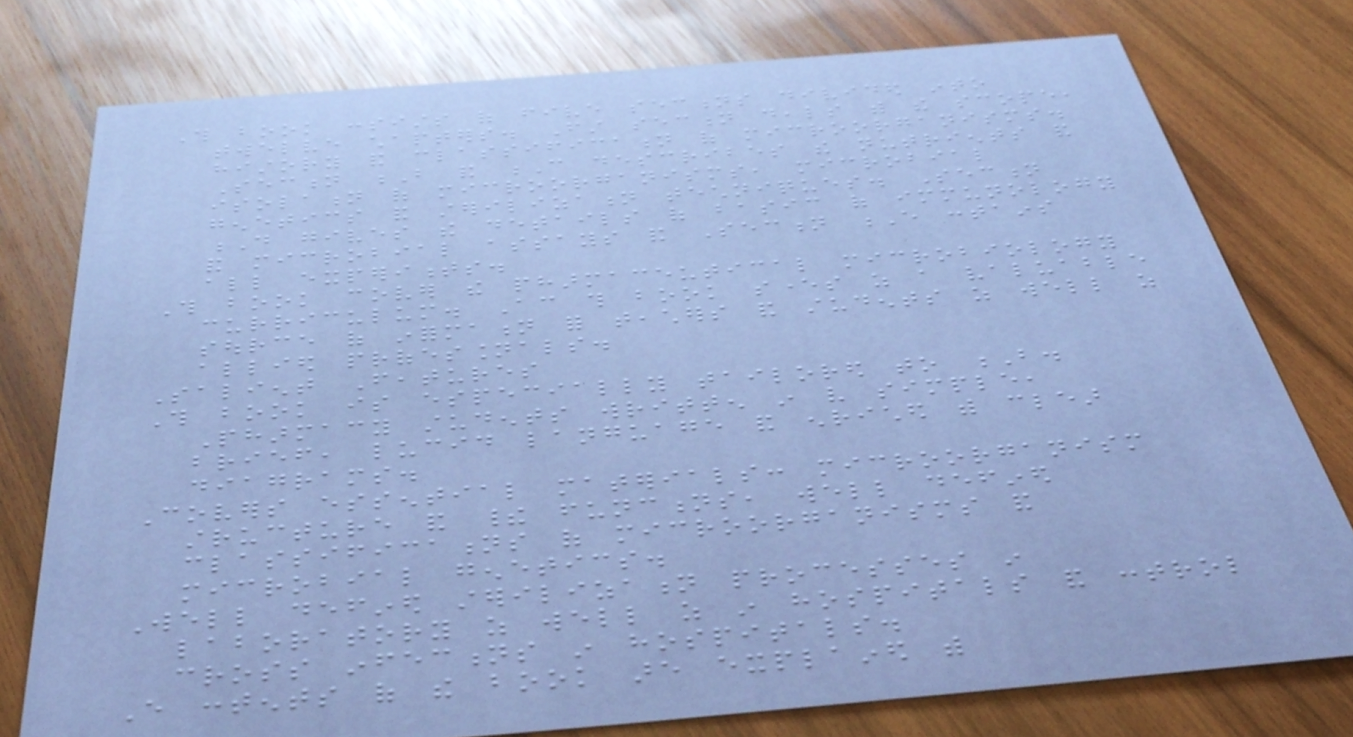This book consists of five sections divided into
twelve chapters. First section deals with the scope,
history and classification of microorganisms.
Section B and C describes the nutrients and
isolation of microorganisms, microbial
genetics and sterilization techniques. Section
D gives the details of basic of immunology
and microbial assays and Section E contains
all experiments.
This book cover the pharmaceutical microbiology
curriculum. According this book severs as a valuable
source of information for teachers and students as well as
allied professionals.
Salient Features
This book is especially tailored to B.
Pharmacy students written in very simple,
brief, lucid language and enriched with clear
diagrams.
Covers essential materials: microorganism
structure and their functions, well defined
classifications of microorganisms and
microbial genetics.
Well defined sterilization processes in
laboratory as well as in hospitals and control
cross infections in hospitals.
Every contents of the book are explained with
